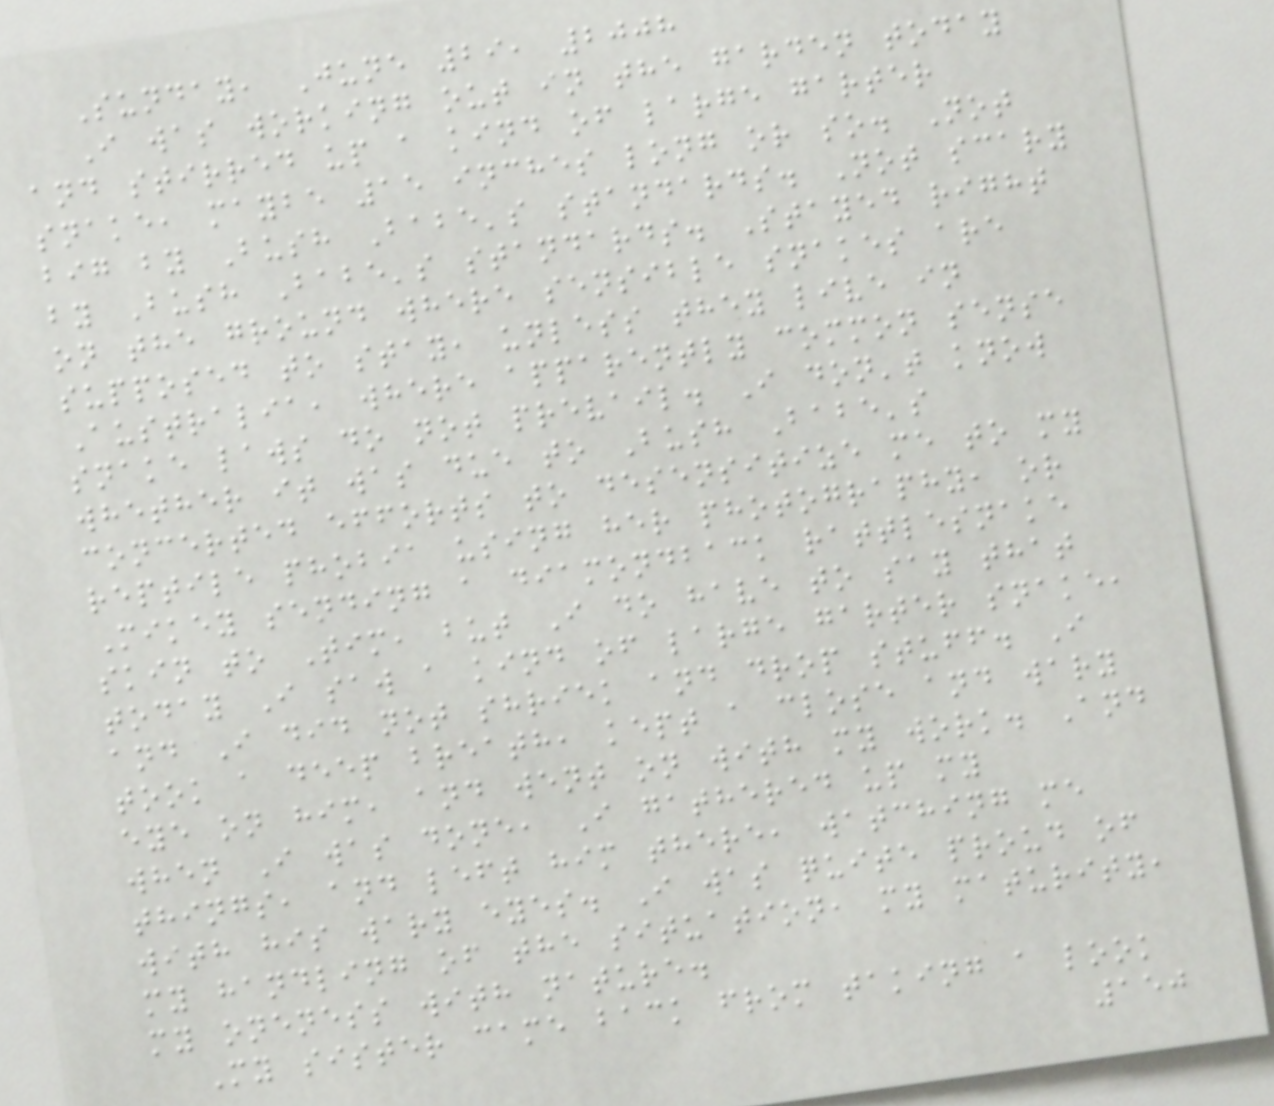Sunday, June 29, 2008
I was working out in the garden today
and stirred up a kind of large garter
snake, maybe 15 inches long or so. Not
big by Bush Babe's standards. Not scary
by Bush Babe's standards. Stayed right
on the ground where sensible snakes are
supposed to stay, unless they live in
Australia, where apparently common sense
snake laws do not prevail. I don't know
whether it was due to Bush Babe's
concerted efforts to desensitize me to my
reptile phobia using her photography, or
Mikey sending a diamondback rattlesnake
skin to Tim, but I do have to say that
today I saw a kind of large garter snake,
and I did not shriek and drop stuff. I
took a deep breath, kept a close and wary
eye on him, and went on with my work. And
when I was done, I gathered up my
things, and left him there, watching me
with his wary eyes. I was quite proud of
my handling of the situation, my maturity,
my oneness with nature.
My sister came back from taking a look
150
